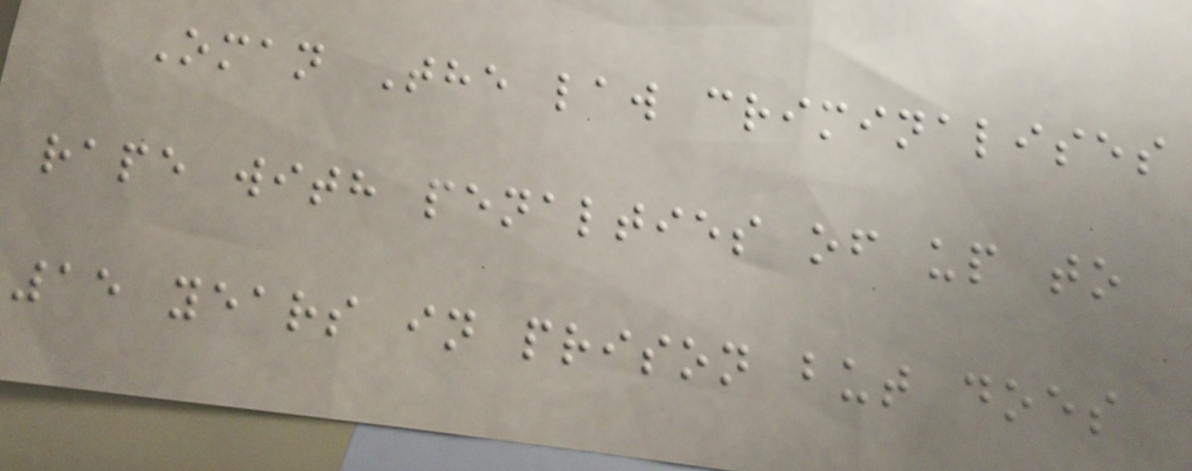Oman The law criminalises
rape with penalties of up to
15 years in prison but does
